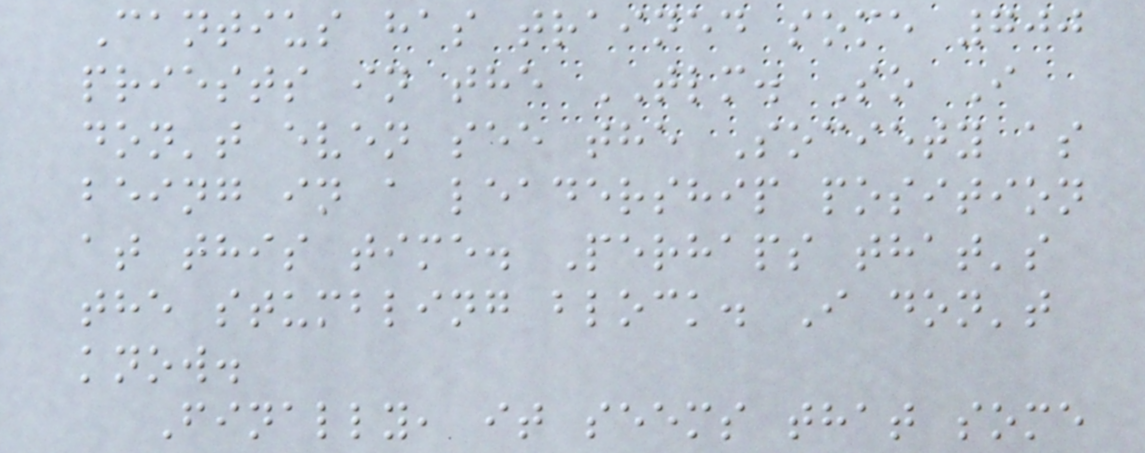Cantius has trained some 700
priests in the TLM. So I
don't even see the Society as
being in a leadership position
at this time. Perhaps that's
the stumbling block. I don't
know.
Finally, it seems that some
